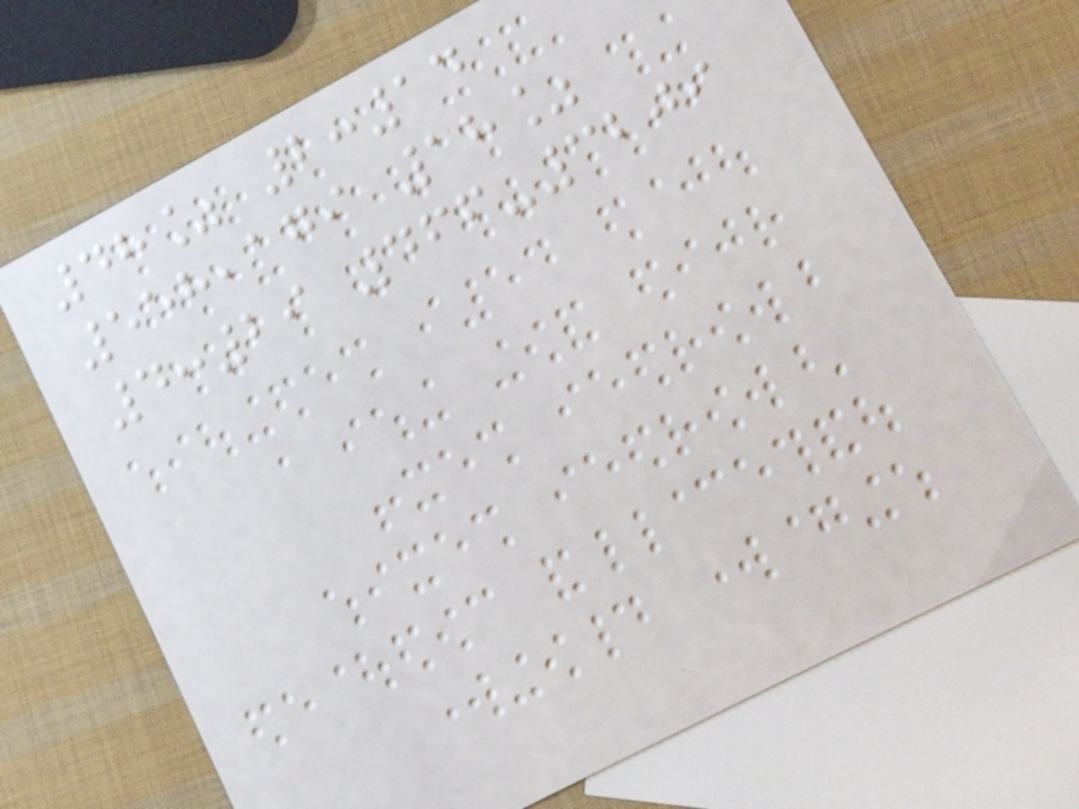48% 2:14
558,179 18%
4:29 466-3209
